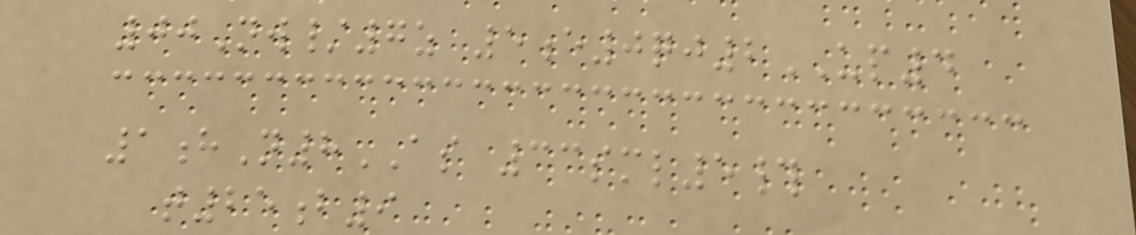00Nw/7z 5e0qj2UP4
1hN8AS 33sml5#
t25b9
